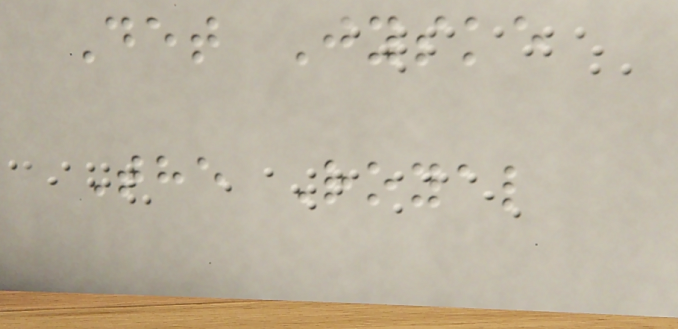Det Jyske
The Royal
